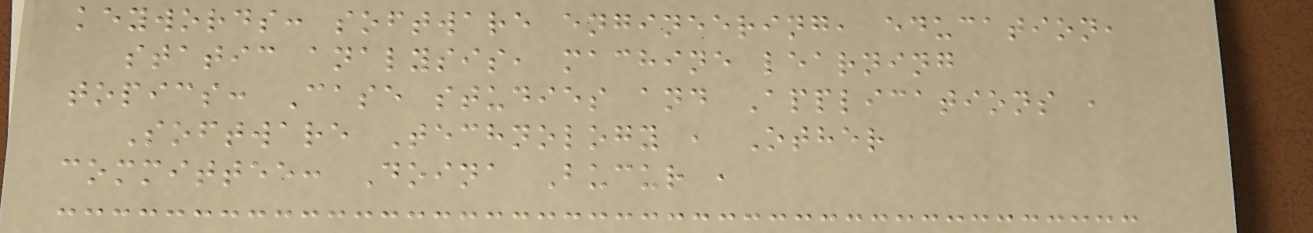keywords: software engineering, education,
static analysis, machine learning
topics: Case studies and Applications ,
Software Technology , Other
committee: Doina Bucur ,
